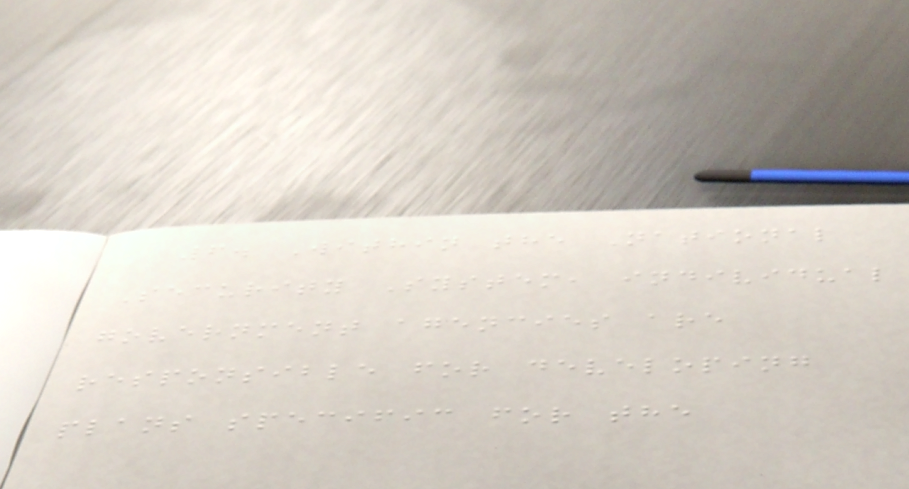6. Within the National
Security System, individual
government agencies are
responsible for developing
plans specific for the
